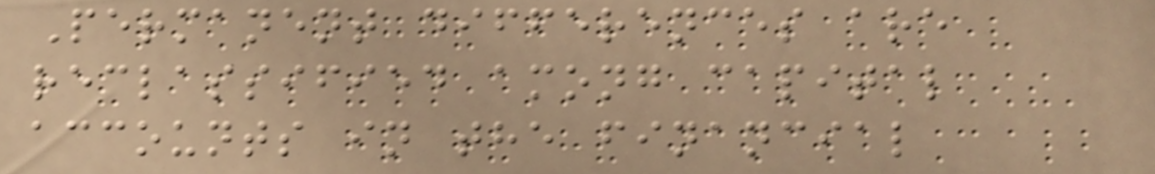Permanent differences are
reclassified among capital
accounts in the financial
